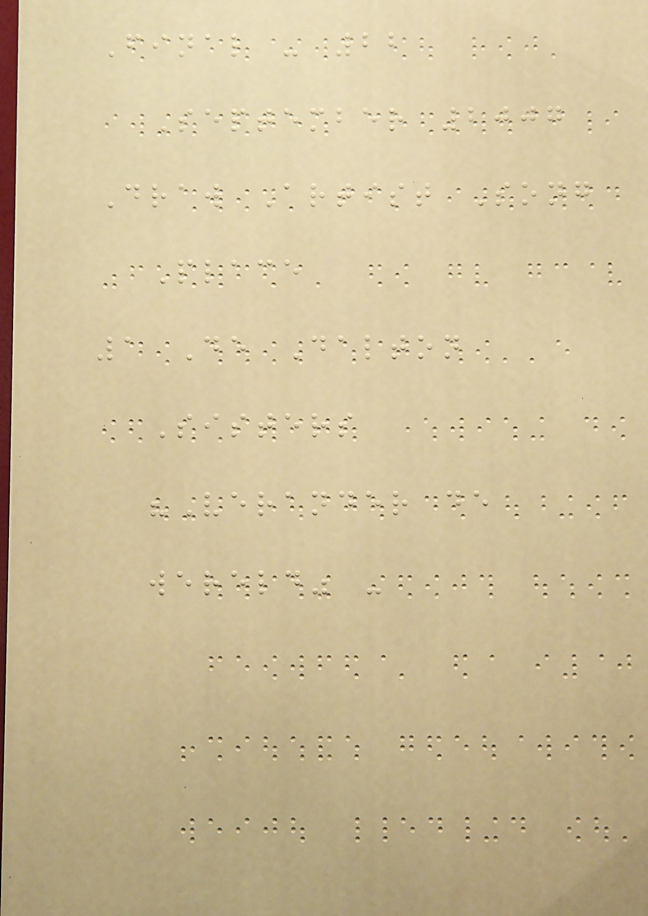Final - 22
September 2007
Draw Artist Song
Place
1 De Dalton
Sisters
"Verander de
wereld" -
